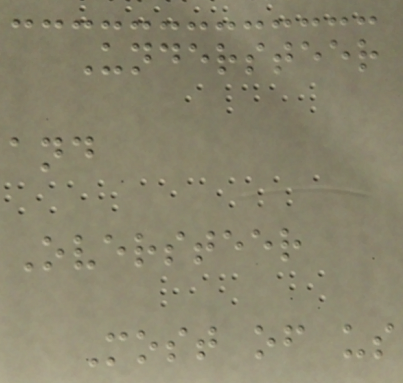Understeer
and
Oversteer
Most of us
